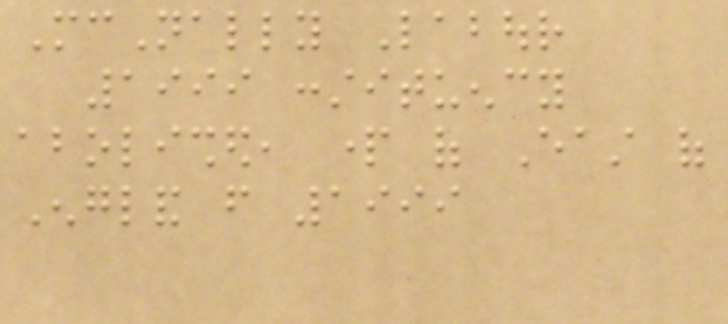McNally Labour
1999 constituency
abolished, part of East of
England from 1999
